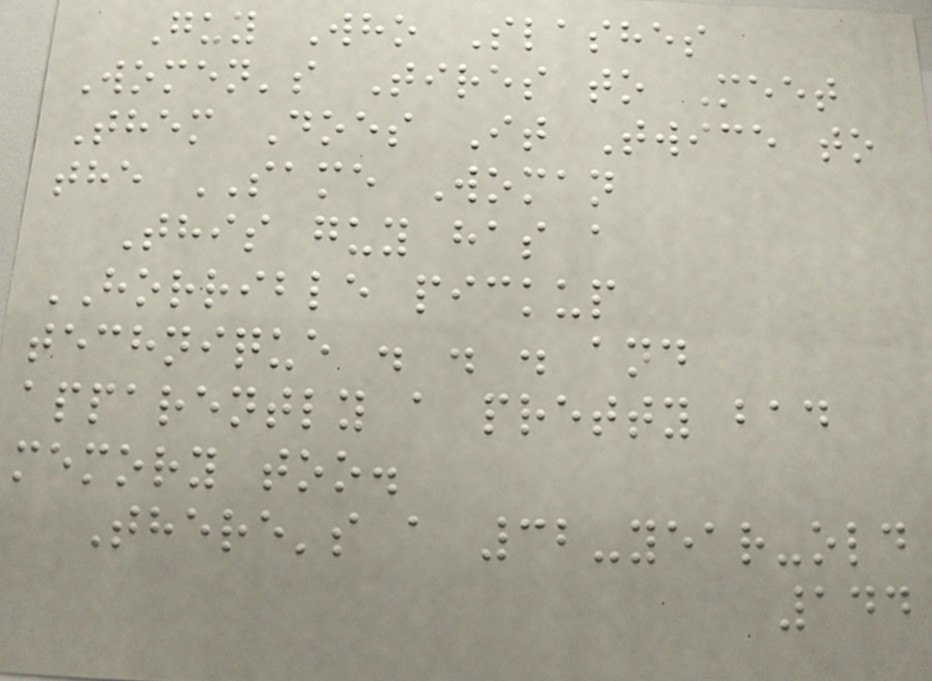Guy Who Slashes
Women's Tires to Meet
Them Does It Twice to
the SAME Woman
This guy has a
HORRIBLE pickup
technique . . . and
apparently a pretty bad
memory too.
There's a 32-year-old
144
